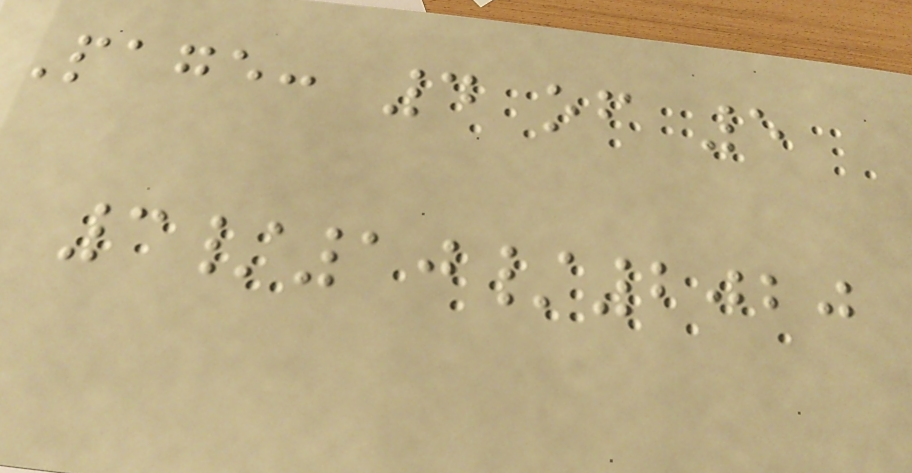Page: 4 of 5
3/10/2020
